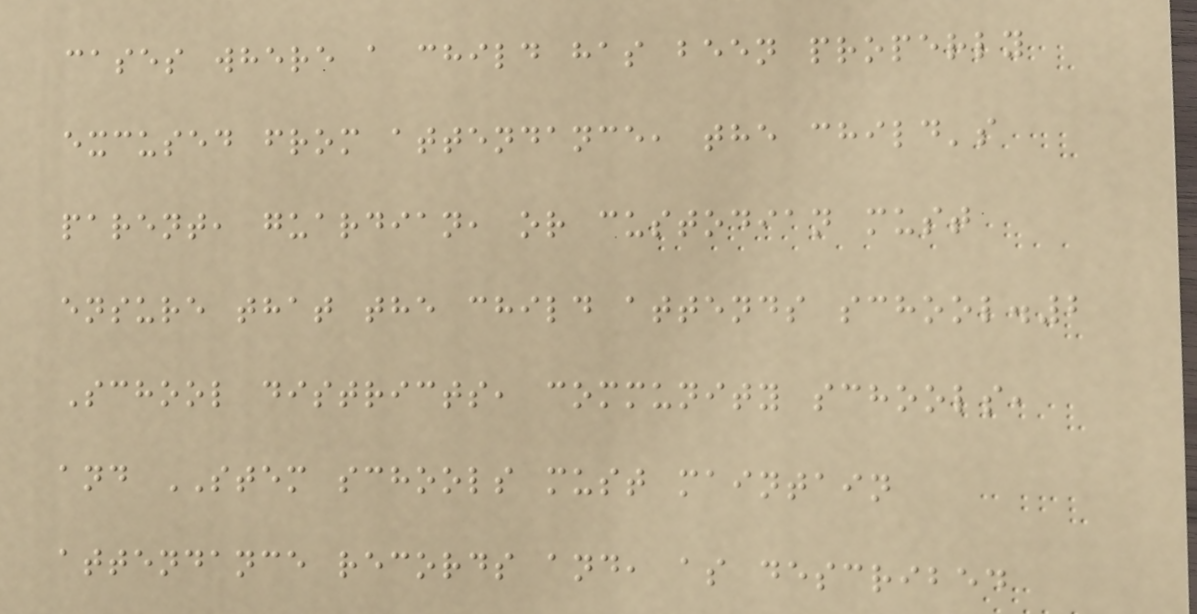cases where a child has been properly
excused from attendance, the child's
parent, guardian, or custodian must
ensure that the child attends school.2
School districts, community schools,
and STEM schools must maintain
attendance records and, as described
